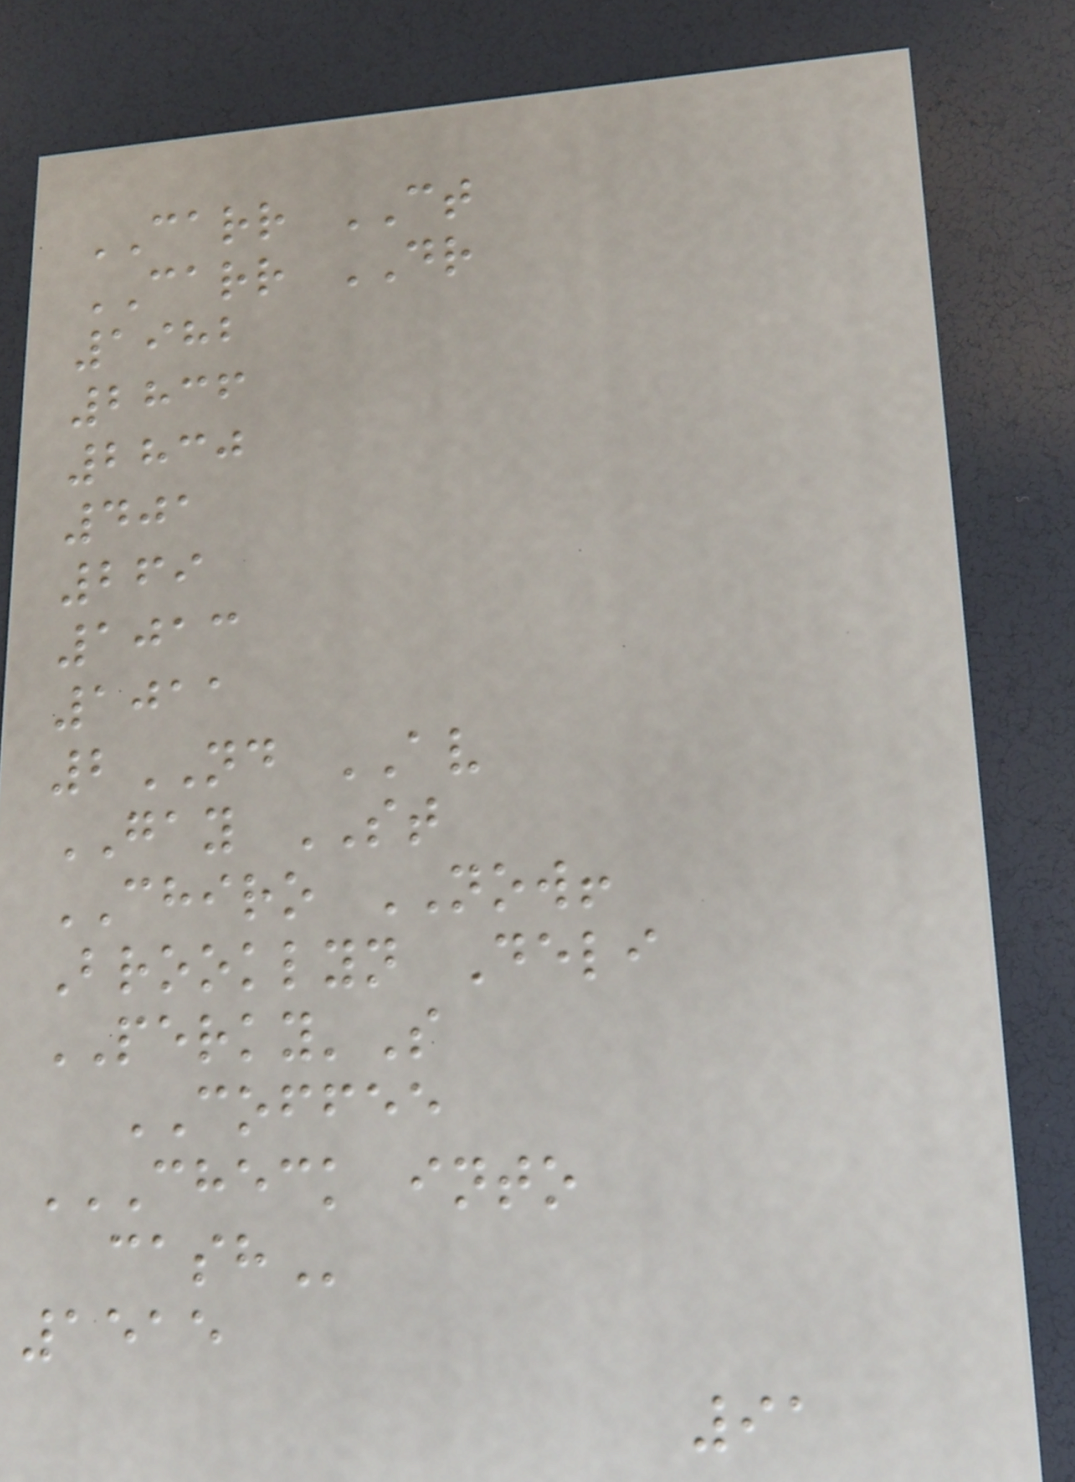CARR CT
CARR DR
1982
2836
2830
401
269
1013
1011
2ND AV
GAY ST
CHIRO NOW!
Brooklyn Deli
PERKY'S
COFFEE
CHECK INTO
CASH
1515
91
